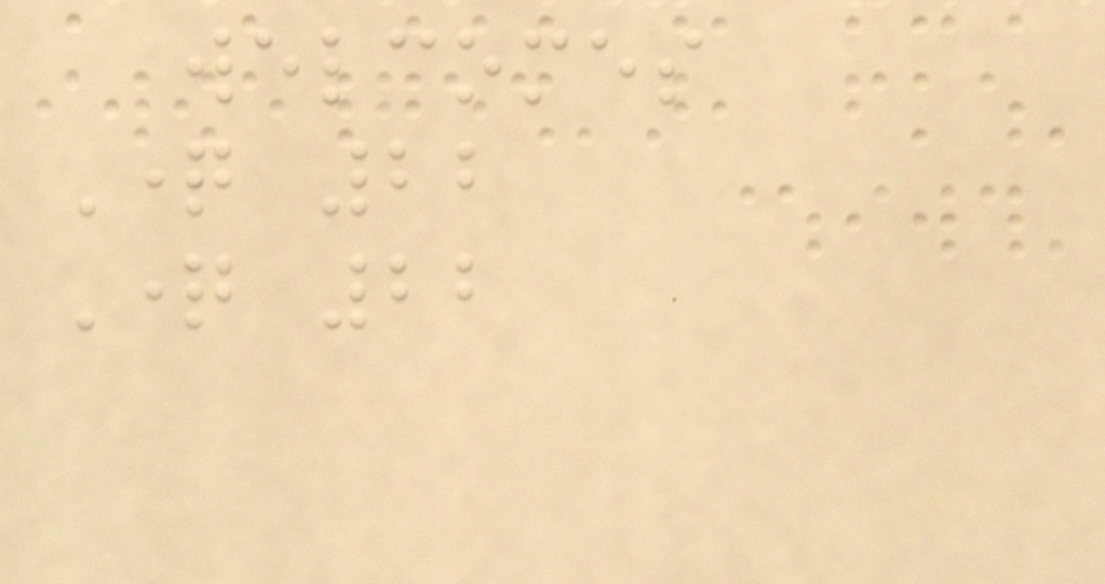welcomes
Question 22
Question 22
